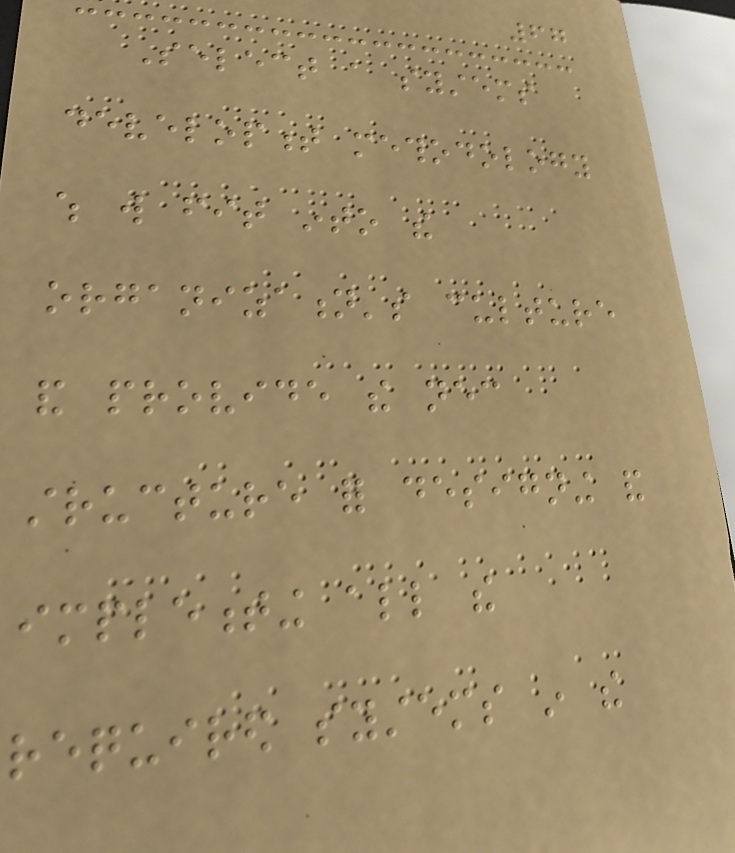67
Select a systems
development methodology
which will fit into the
organization's culture
and provide the necessary
structure for designing and
implementing all the
required systems in the
